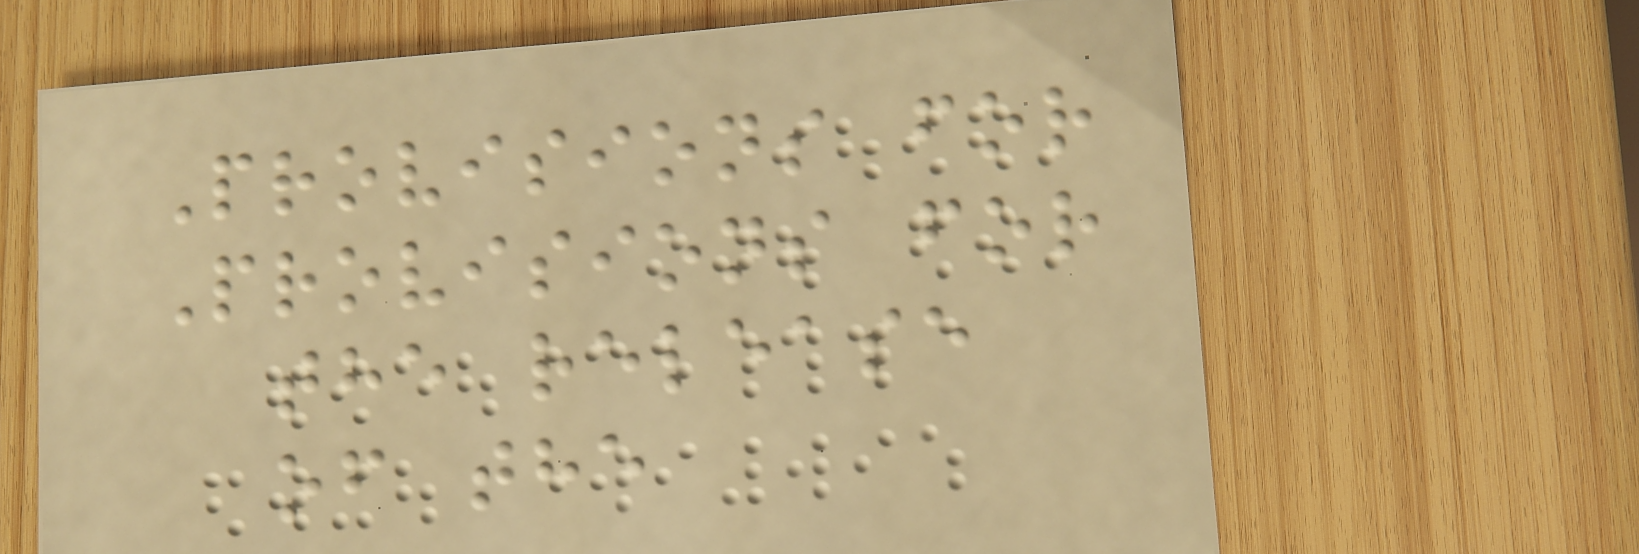Provisions for
Provisions for
the release
of the
